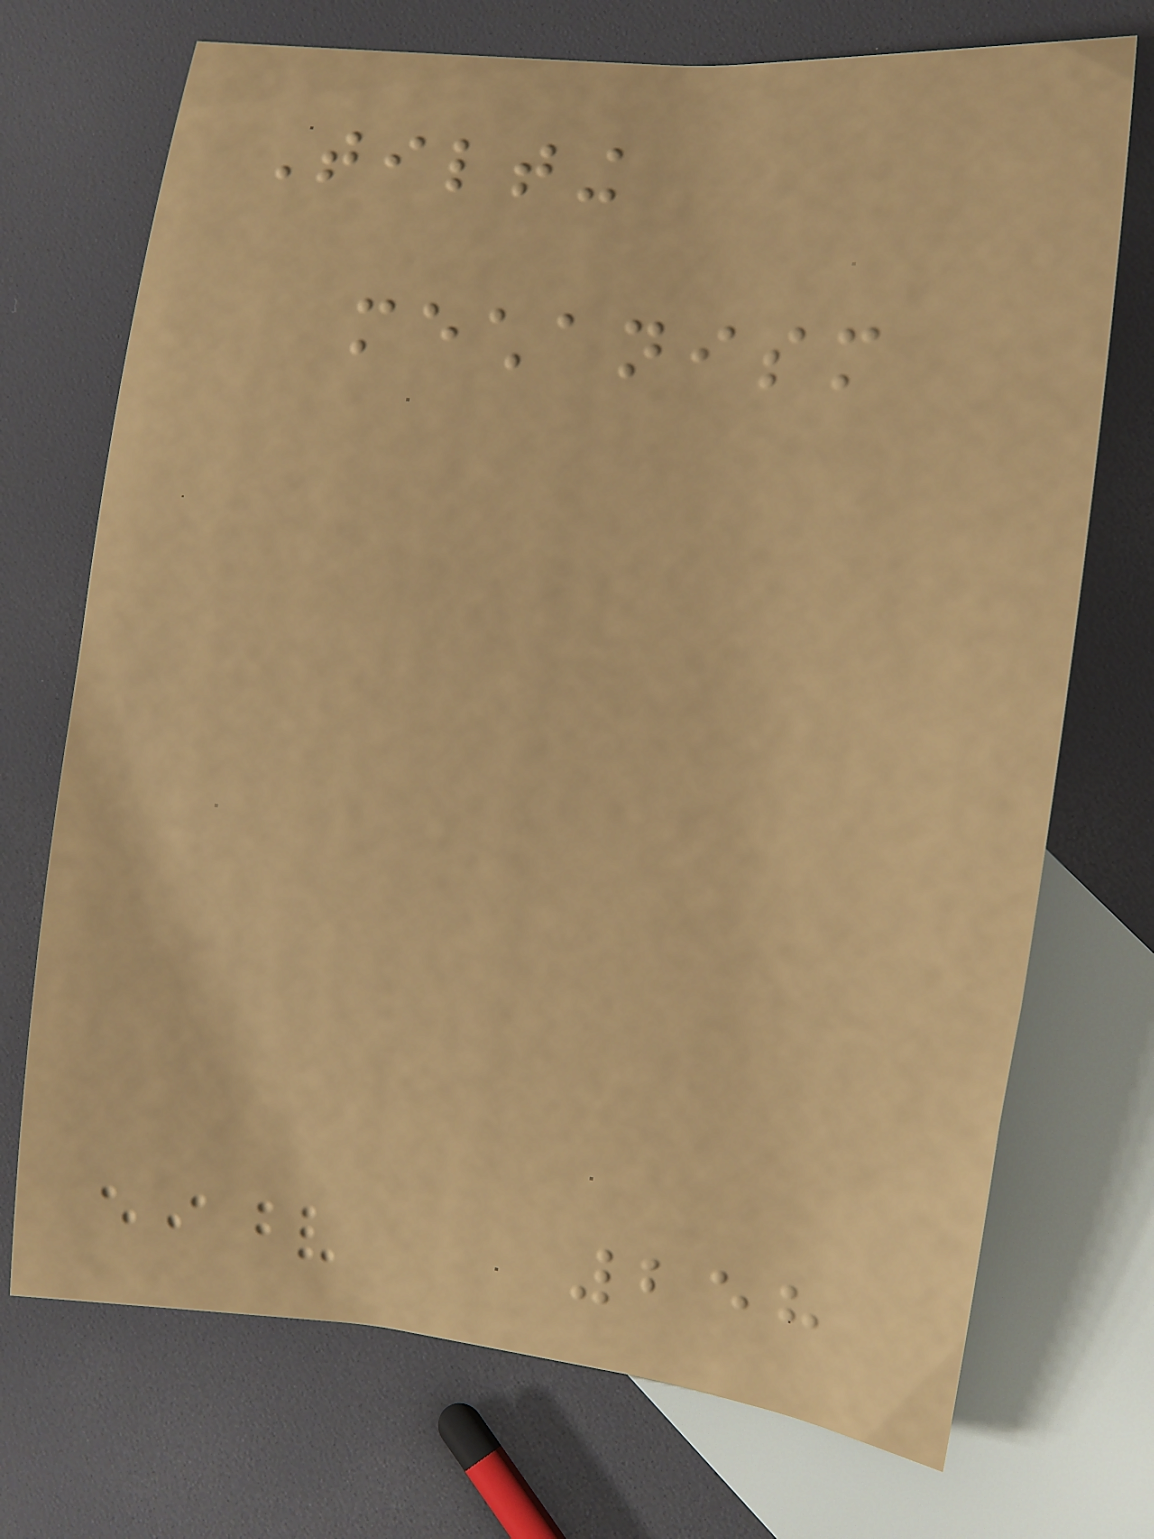Tilting
mechanism
258
